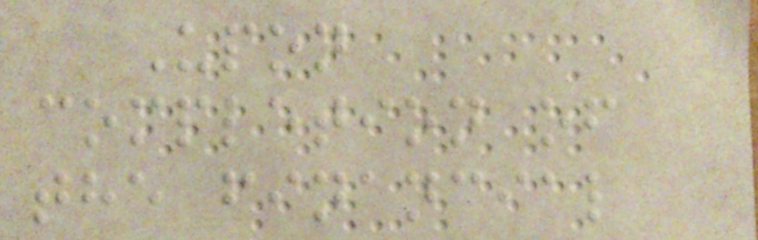Upon
completion of
the financial
